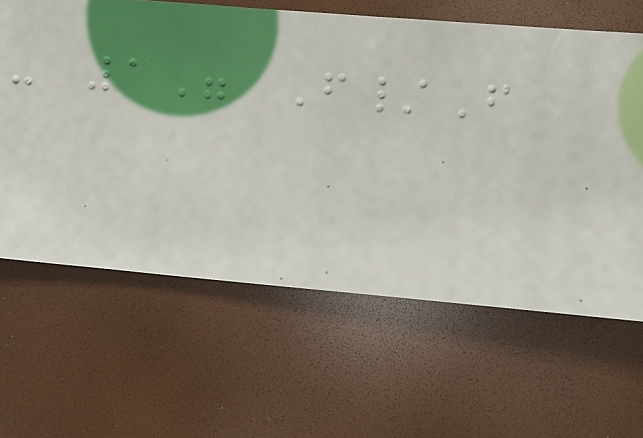- 1" F/F
